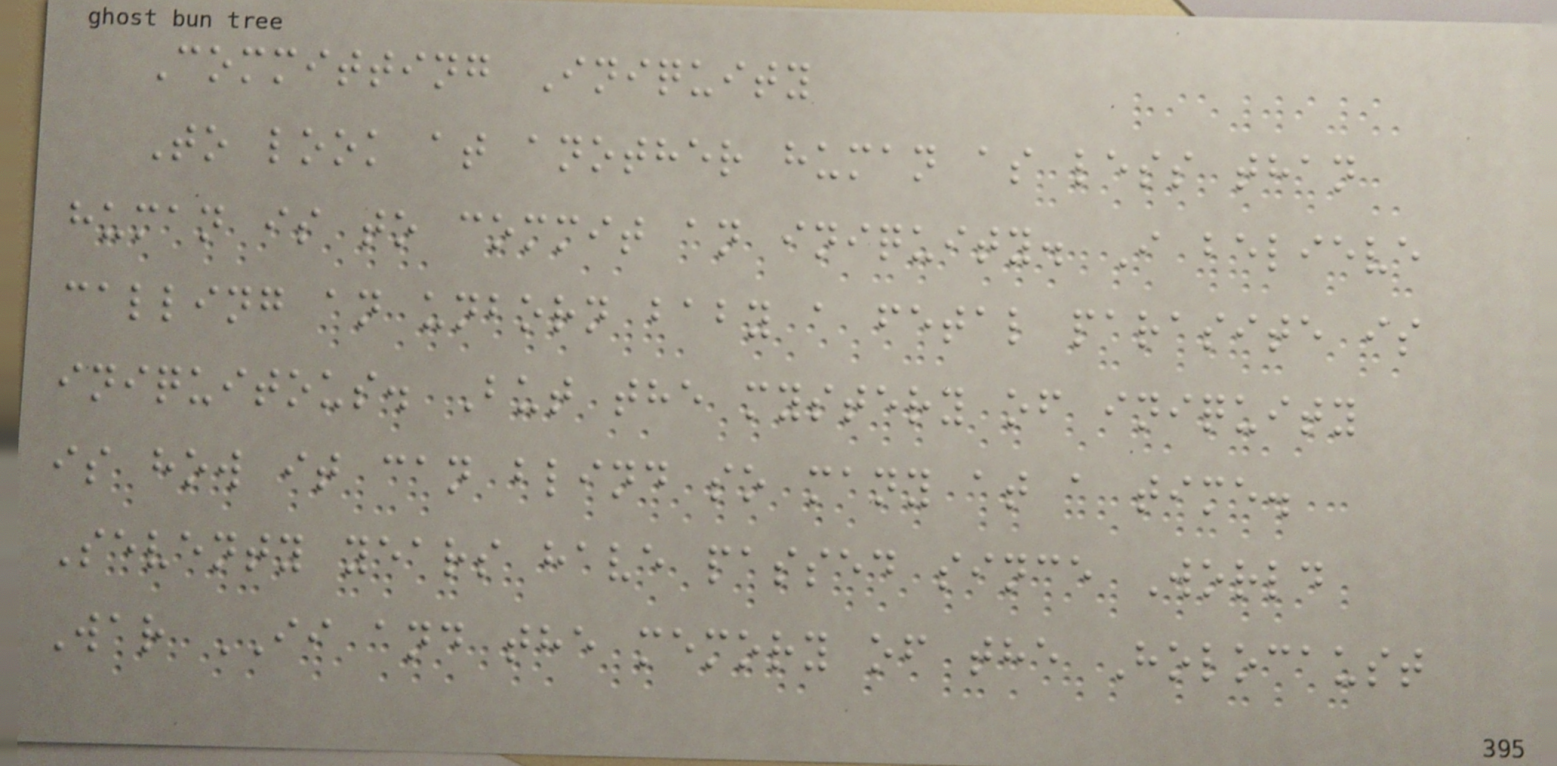Committing Iniquity
To look at another human as less than
human is to commit an iniquity. I believe
calling an unborn baby a fetal parasite is
iniquitous. But the mystery of iniquity
is how it can blind so many at a time.
Seventy years have passed since World
War II and the memory of the Holocaust
